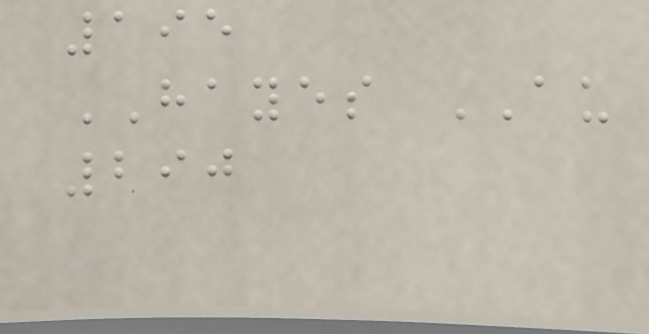195
HAYES AU
290
